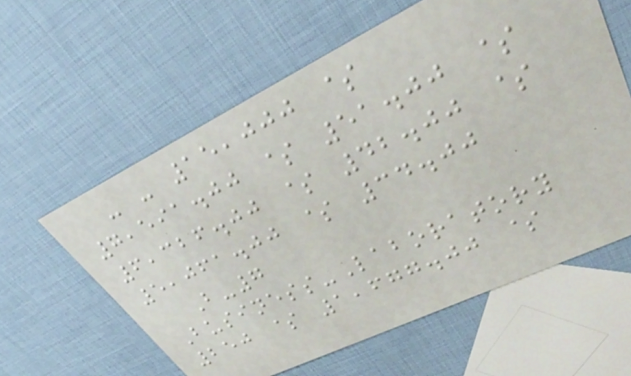- - 15,000 $
7,591.00 $ 51.00 $
6,326.00 $ 42.00 $
5,061.00 $ 34.00
B-7
Business-Laboratory
250 $ 1,677.00 $
